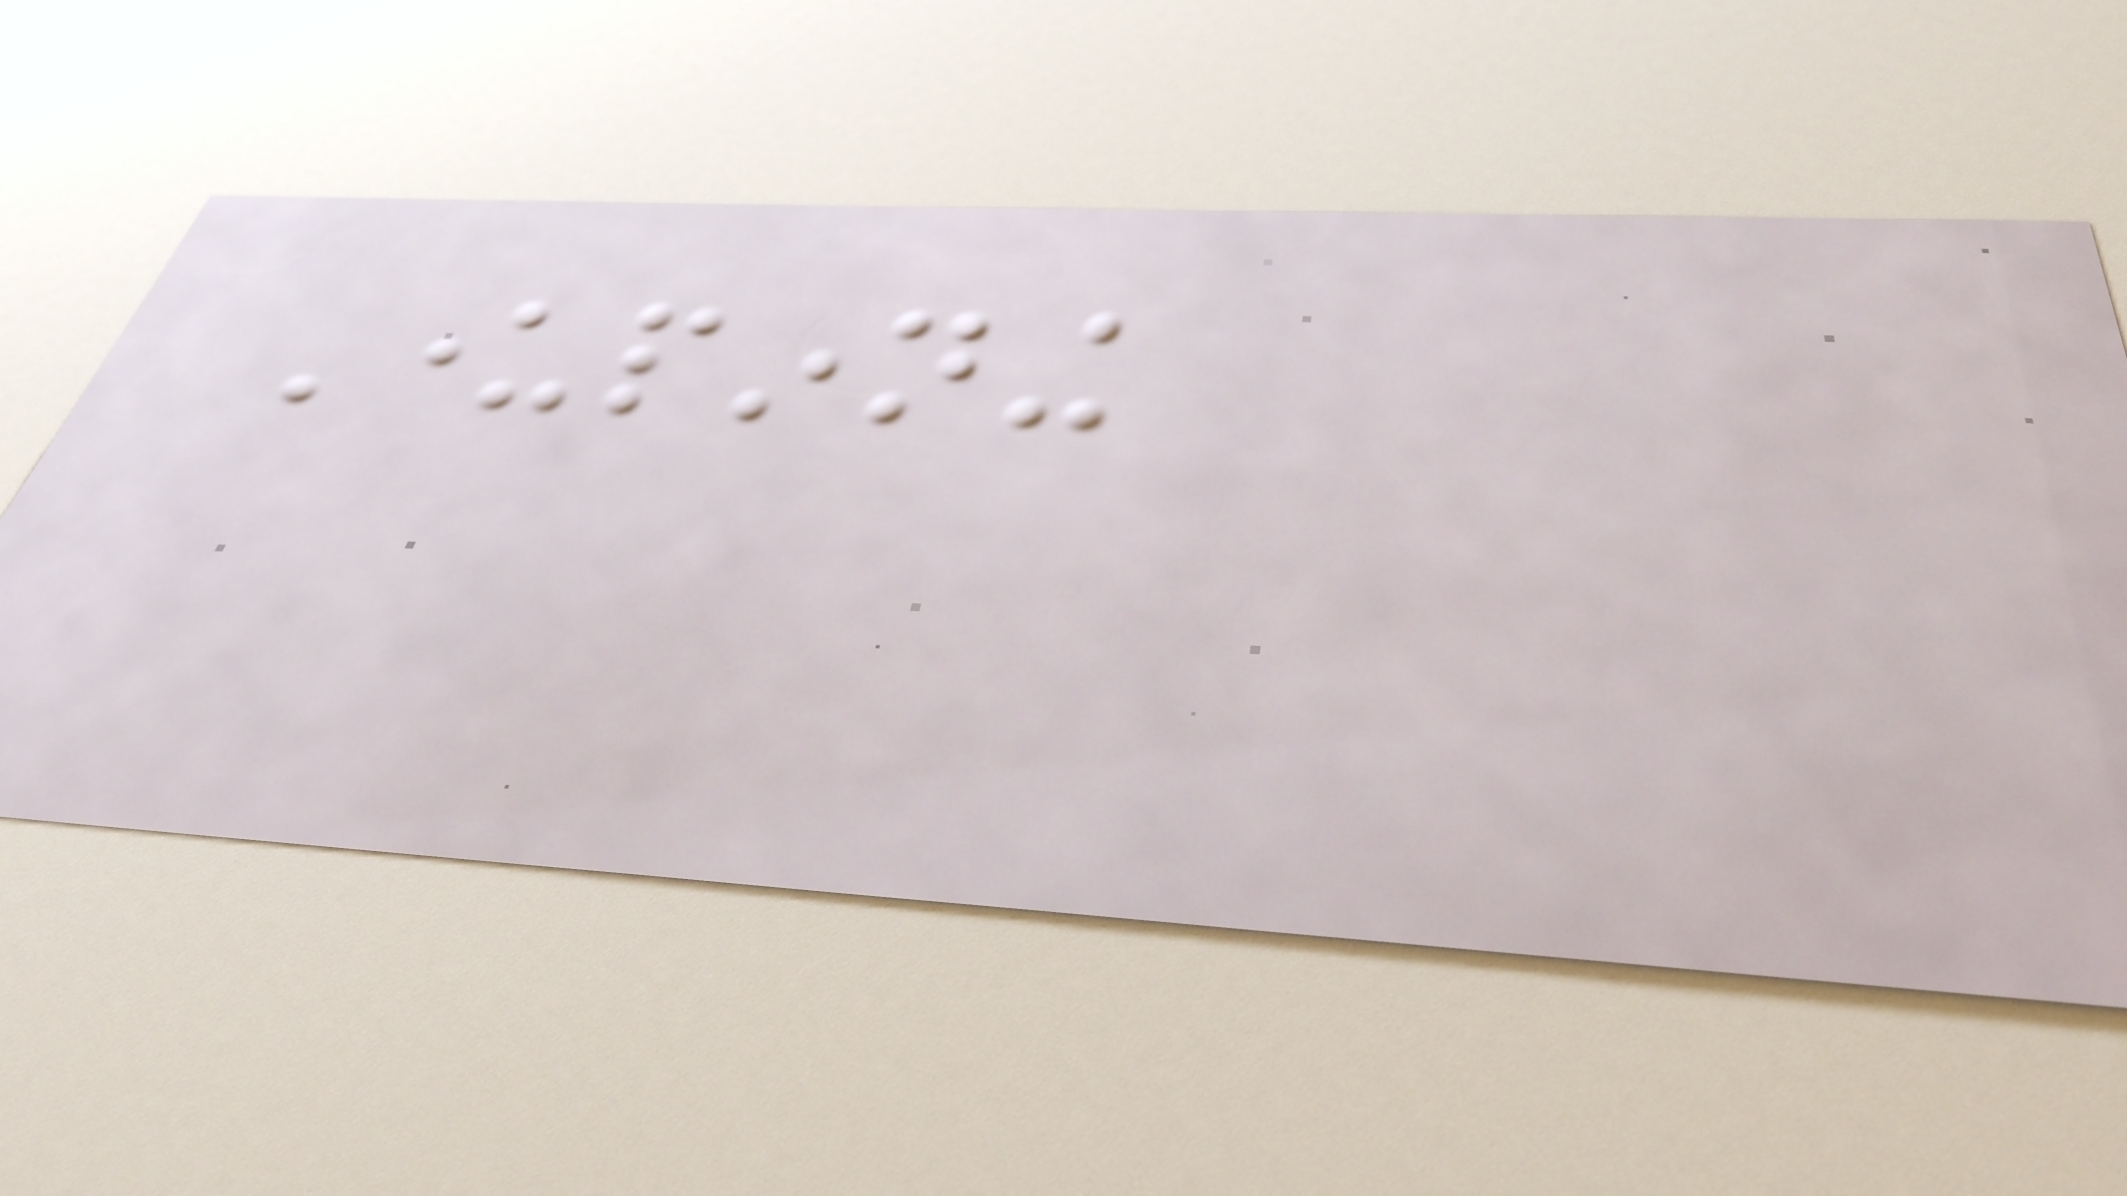Underpinning
